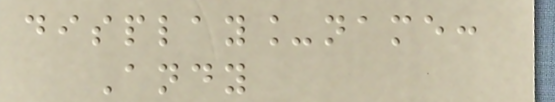display_name:
Andy
